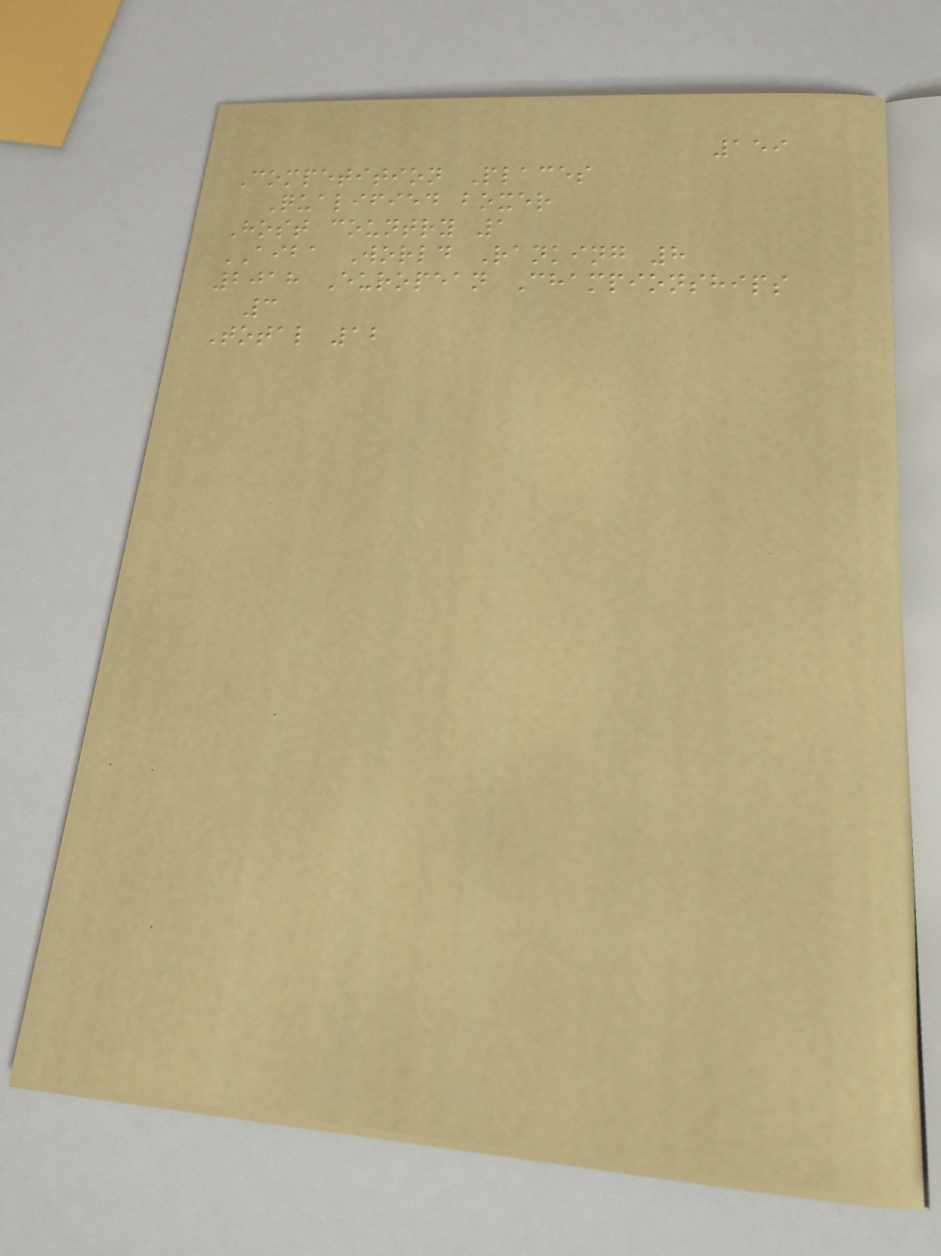159
Competition Places
Qualified boxer
Host country 1
AIBA World Ranking 8
2018 European Championships
3
Total 12
